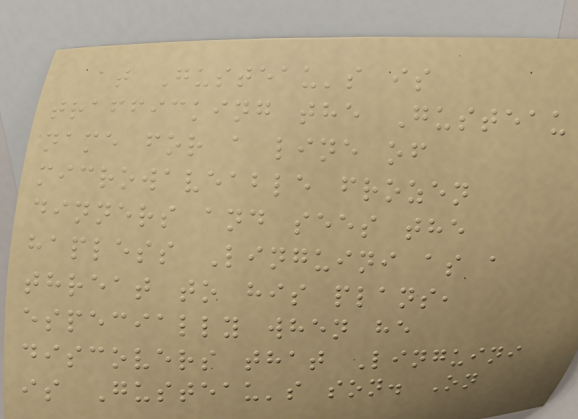at Gusteau's is
trafficking the Gusteau
name for a line of
microwaveable frozen
dinners and sees the
hapless Linguini as a
threat to his plans,
especially when he
discovers that Linguini
is Gusteau's son. On
